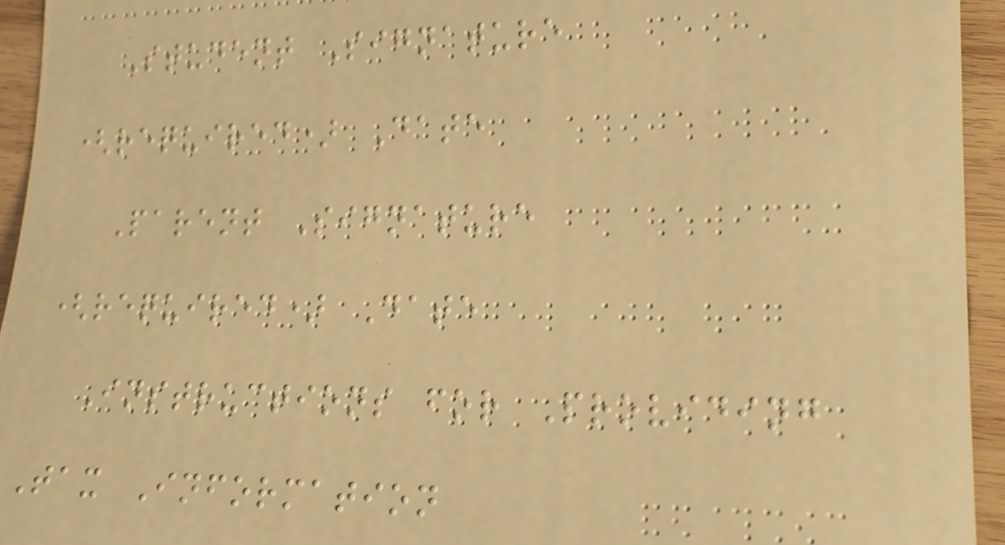Student Signature
(required) Date
Parent Signature
(required) Date
Instructions for Providing
Tax Information
